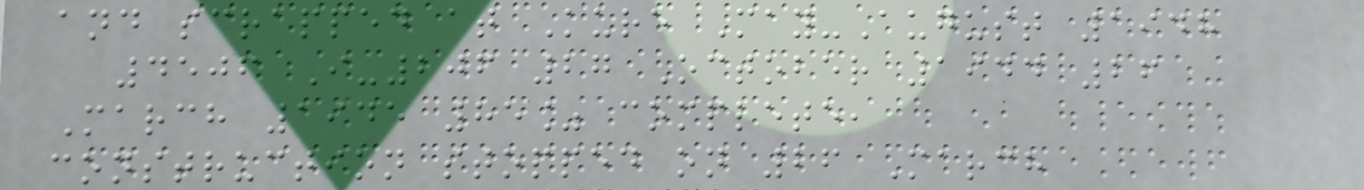and scrapped at Kure May-August 1948
4506 I-206 27 October 1944 26
March 1945 85% complete,
construction stopped on 26 March
